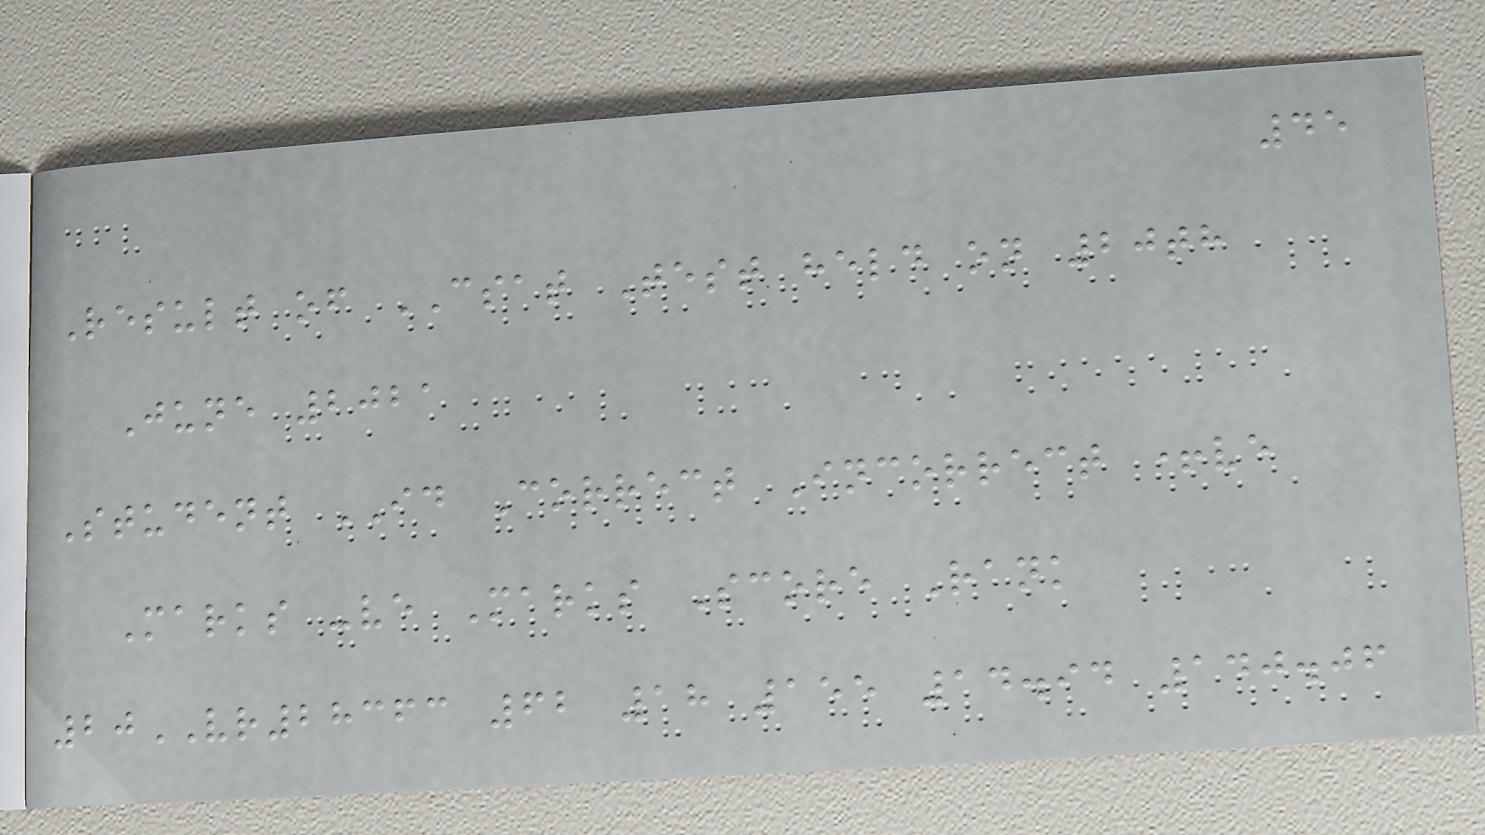45
Result of CSAT Test held on 20th
June 2021
Student ID Correct Incorrect +ve
Marks -ve Marks Score Rank
20VR28363 62 18 155 14.94 140.06
